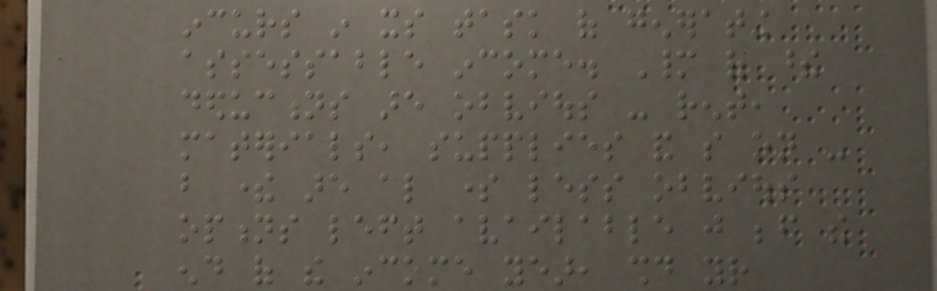incurs in its task of generating
assessable income. Many of these
deductions are obvious - rent,
materials, supplies and so on -
but there are also some less obvious
options left available just before the
end of the income year, should your
